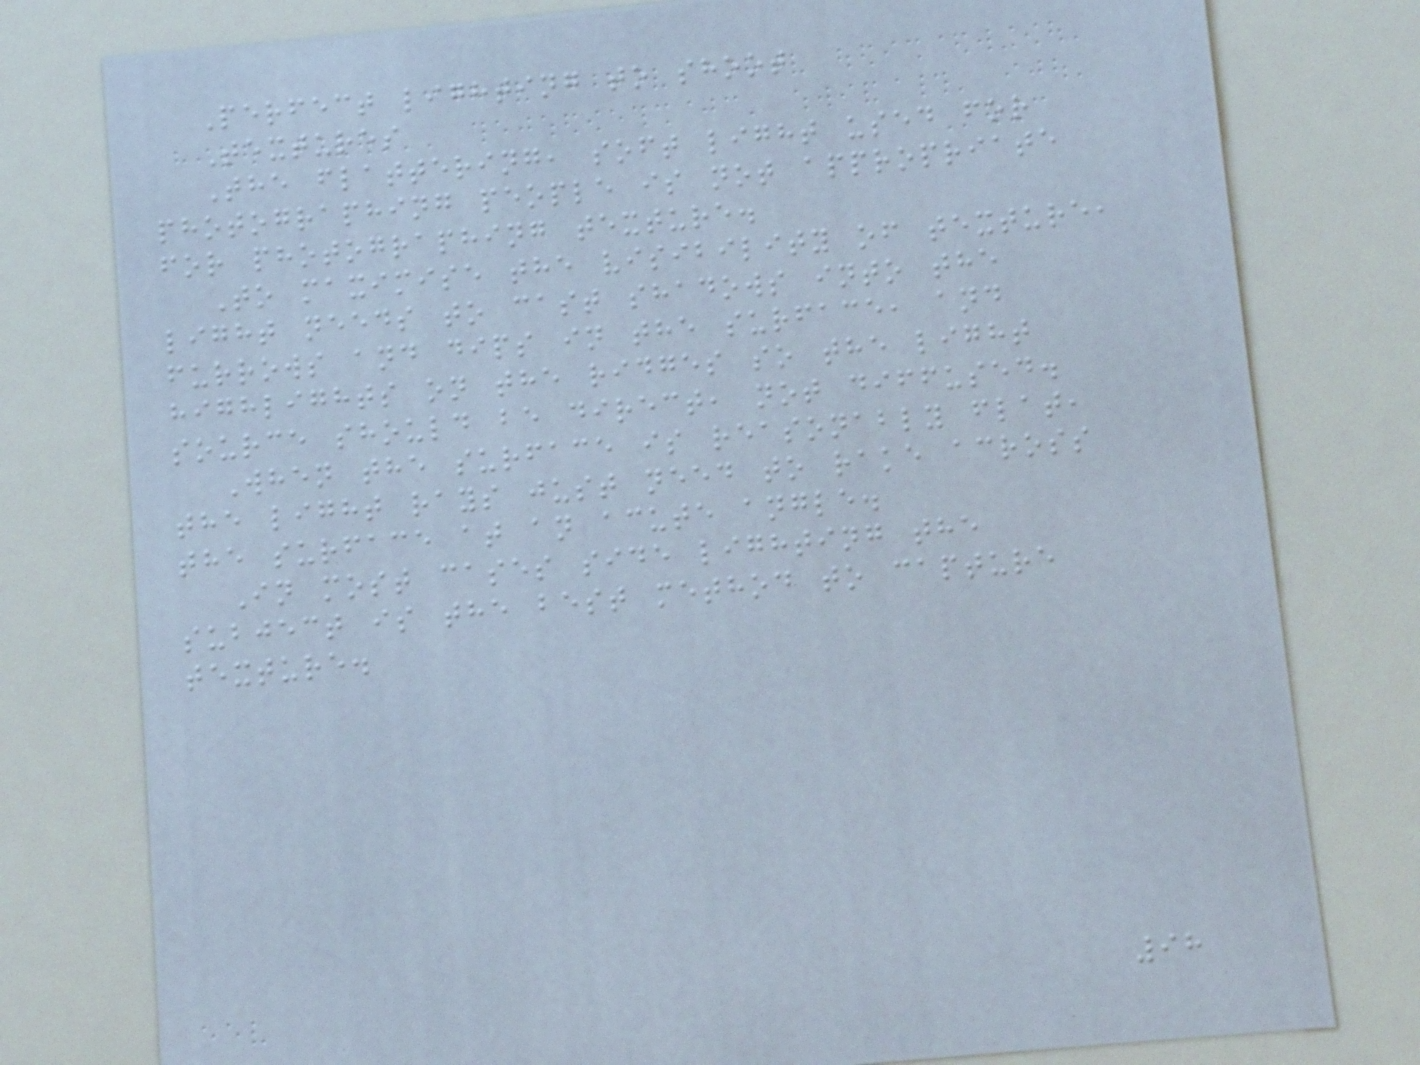Perfect lighting to shoot
Textures
The flattering, soft light used for
photographing people is not appropriate
for photographing texture.
To maximise the visibility of texture,
light needs to cast shadows into the
furrows and dips in the surface, and
highlights on the ridges so the light
source should be direct, not diffused.
When the surface is reasonably flat,
the light rays just need to rake across
the surface at an acute angle.
In most cases side lighting the
subject is the best method to capture
texture.
98
